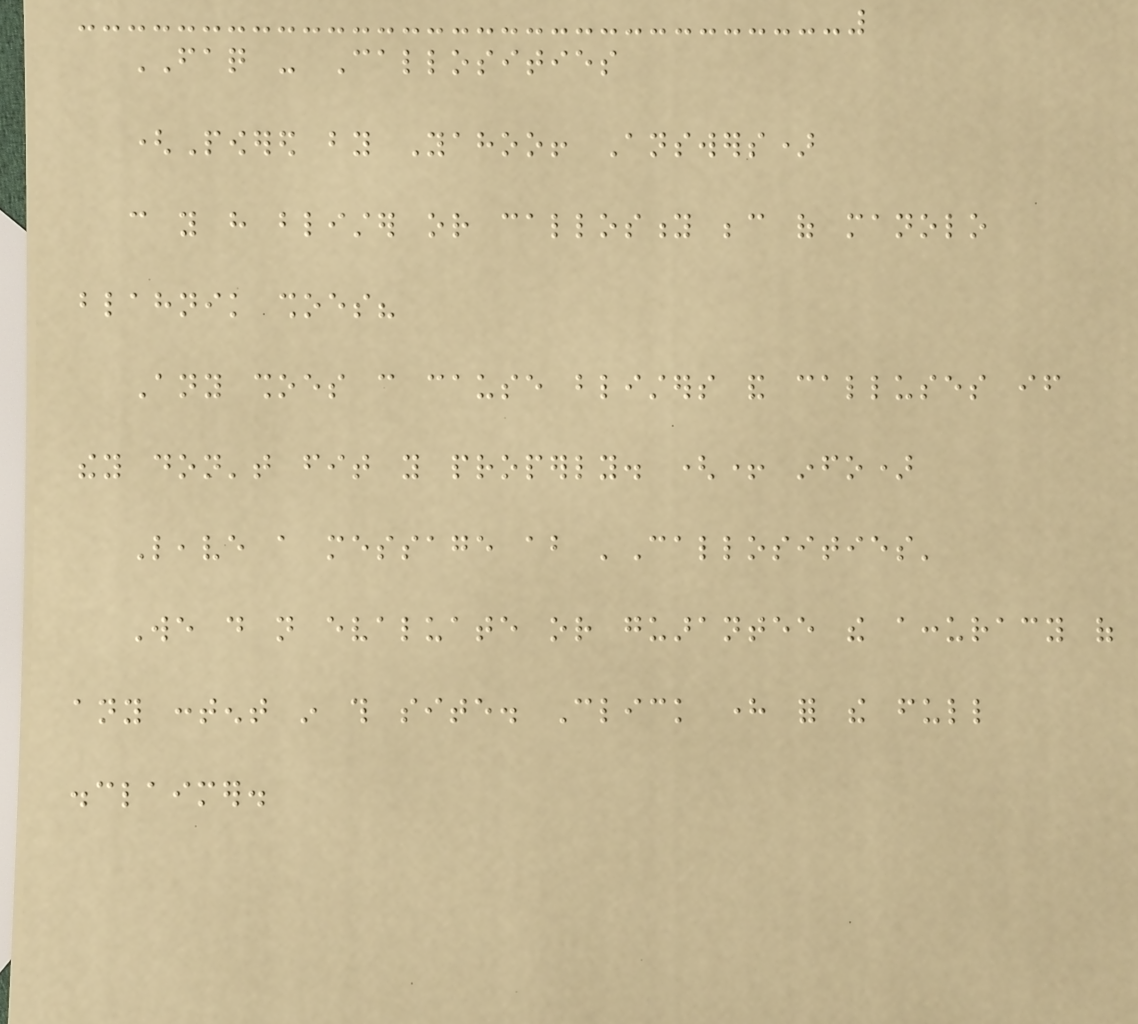FAQ - Callosities
(Powered by Yahoo! Answers)
can you have blister or callosity because of manolo
blahnik shoes?
Any shoes can cause blisters and calluses if
they don't fit you properly. (+ info)
Leave a message about 'Callosities'
We do not evaluate or guarantee the accuracy of
any content in this site. Click here for the full
disclaimer.
